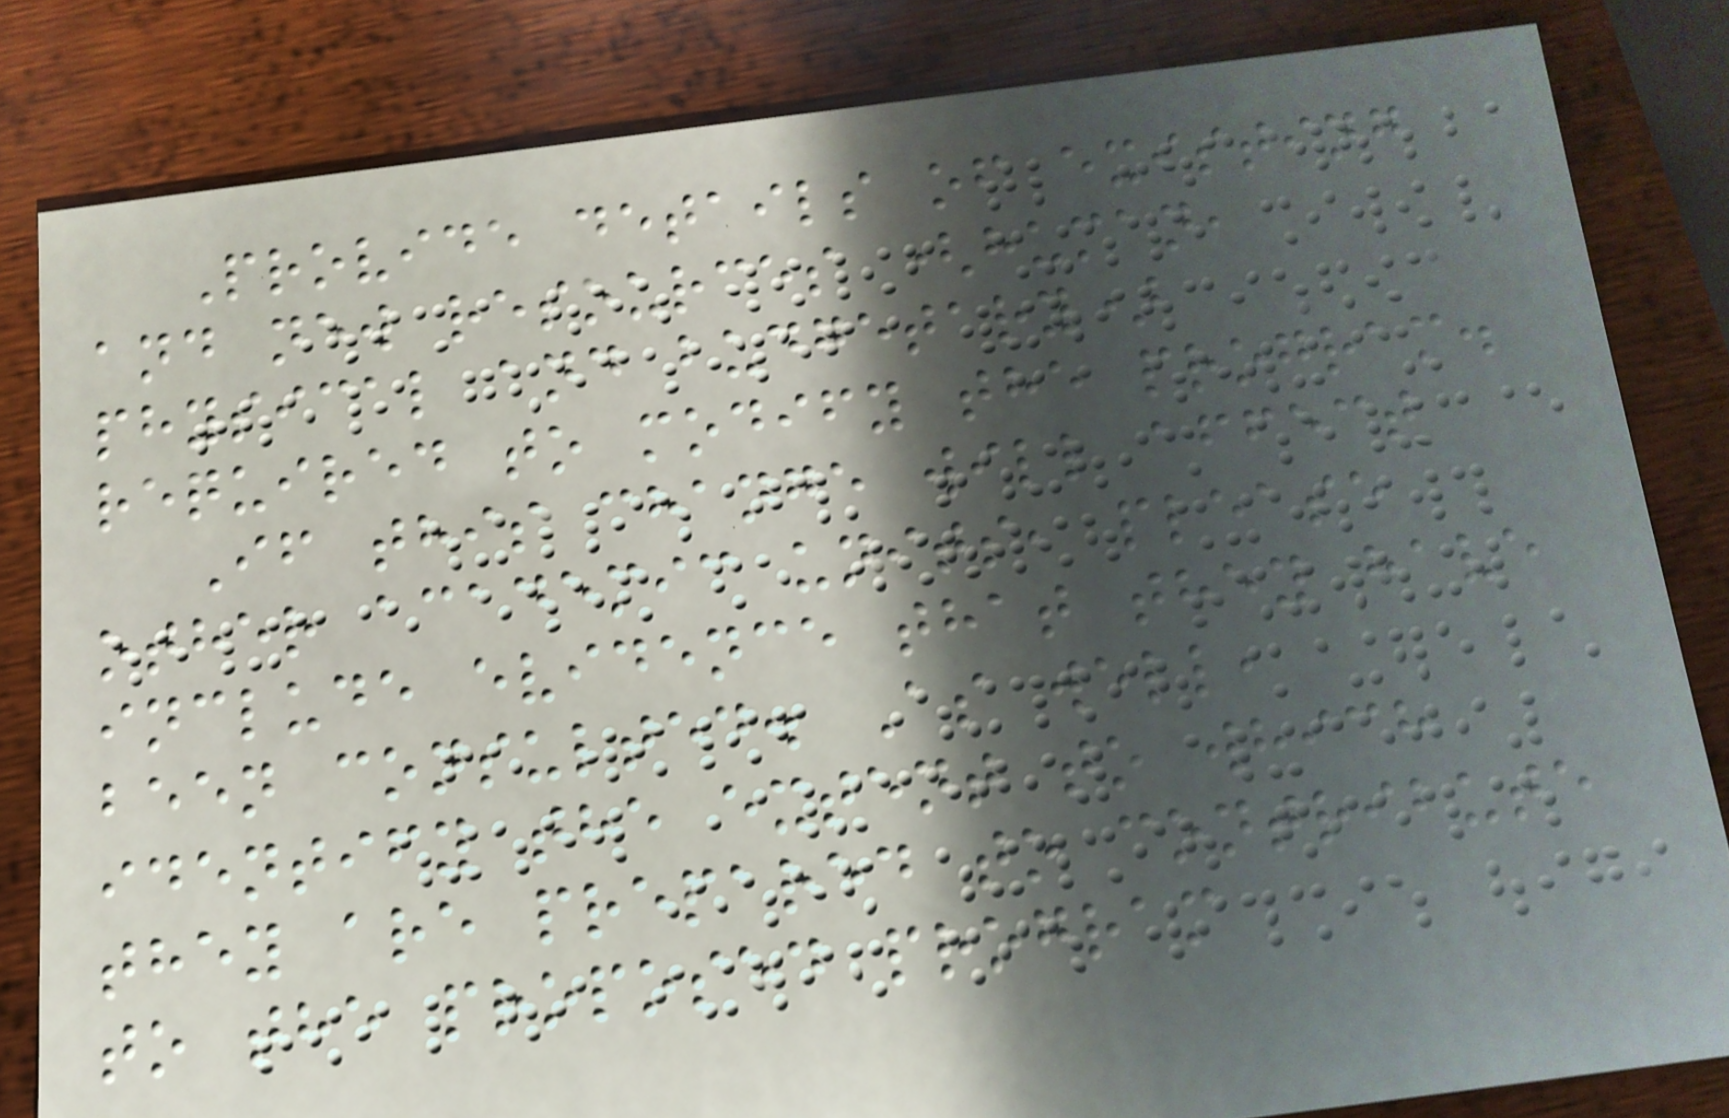Provide details of existing
and new resources (human,
physical and budgetary)
required to modify the program.
If this change will affect
other academic units, please
include evidence that they have
been consulted. As well,
identify the extent to which
they are prepared to contribute
to the proposed program
